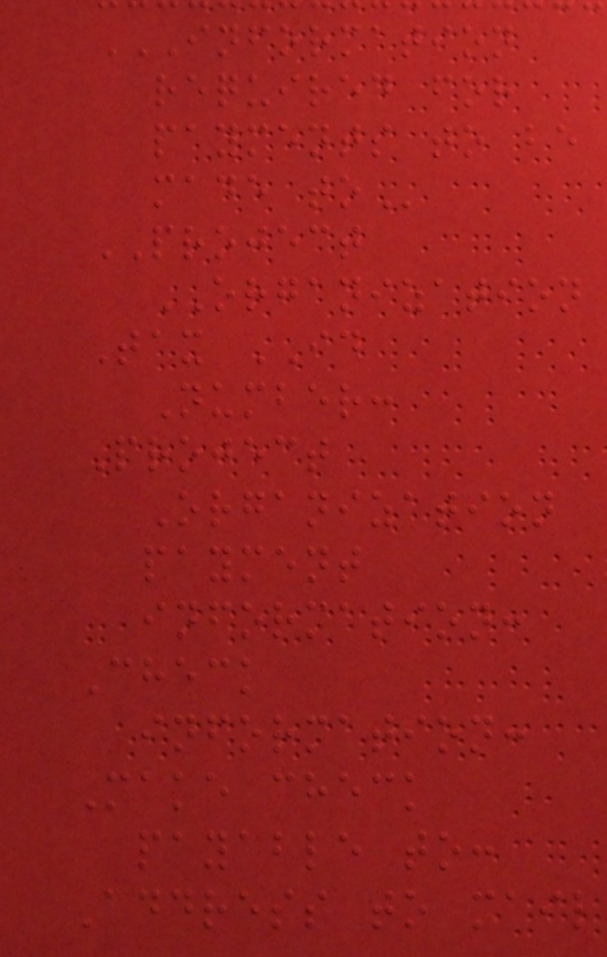INFORMATION
REQUIRED FOR
PAYMENTS TO BE
MADE TO
PROJECT
ORGANIZATION
Tax ID
Number:
Project
Organization
payment
information:
Check
information:
Make check
payable to:
Address to mail
